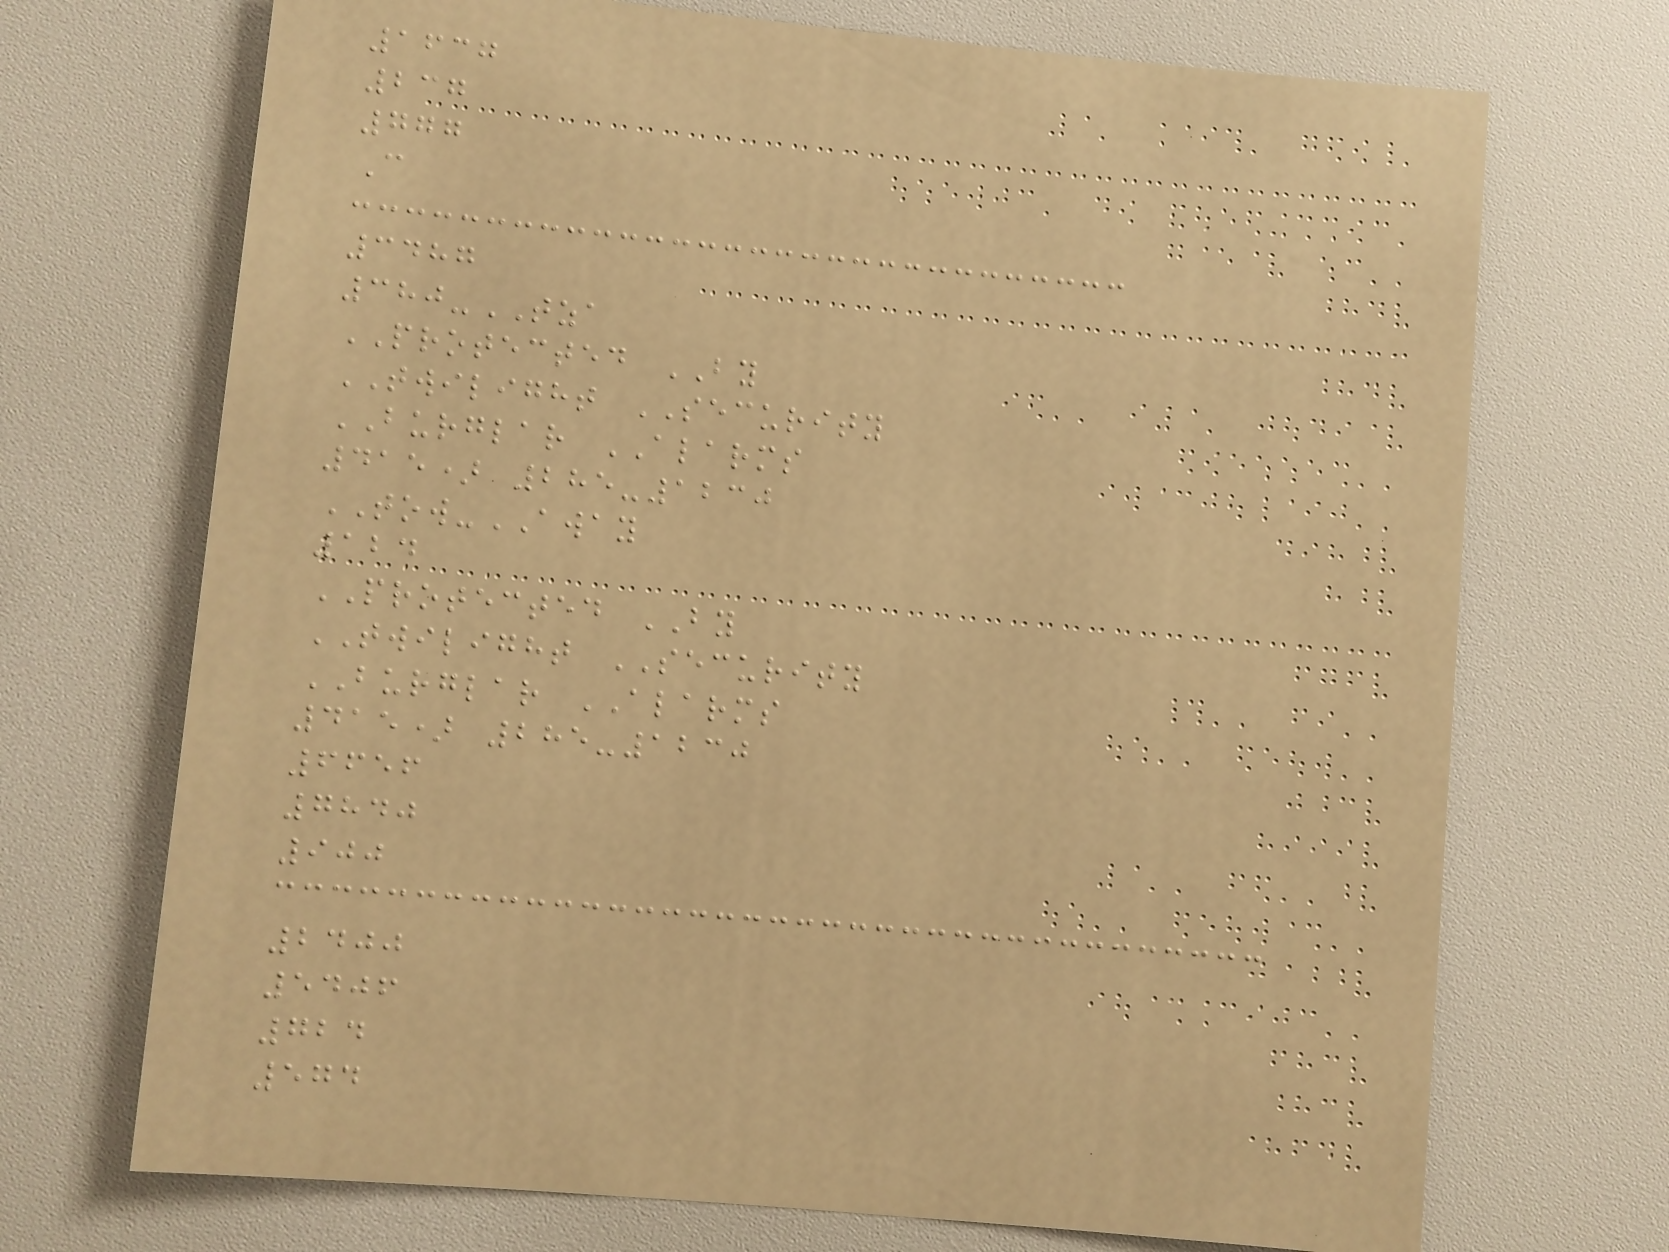1637
237
777
C
3487
380-TZA
PROTECTED BY
TWILIGHT SECURITY
BURGLAR ALARMS
415) 285-1230
TOW-AWAY
124
PROTECTED BY
TWILIGHT SECURITY
BURGLAR ALARMS
415) 285-1230
6656
7840
900
2400
5406
724
574
